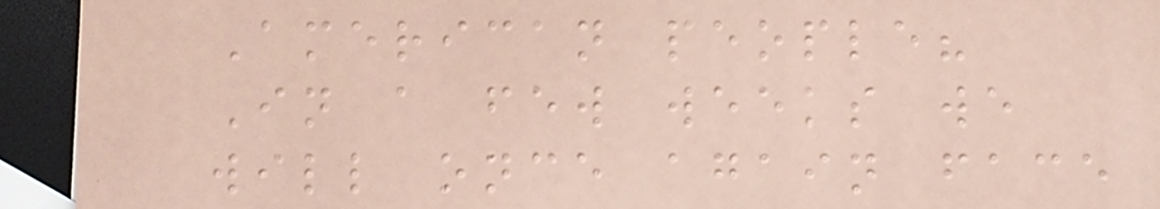American people?
In a few weeks we
will once again face
